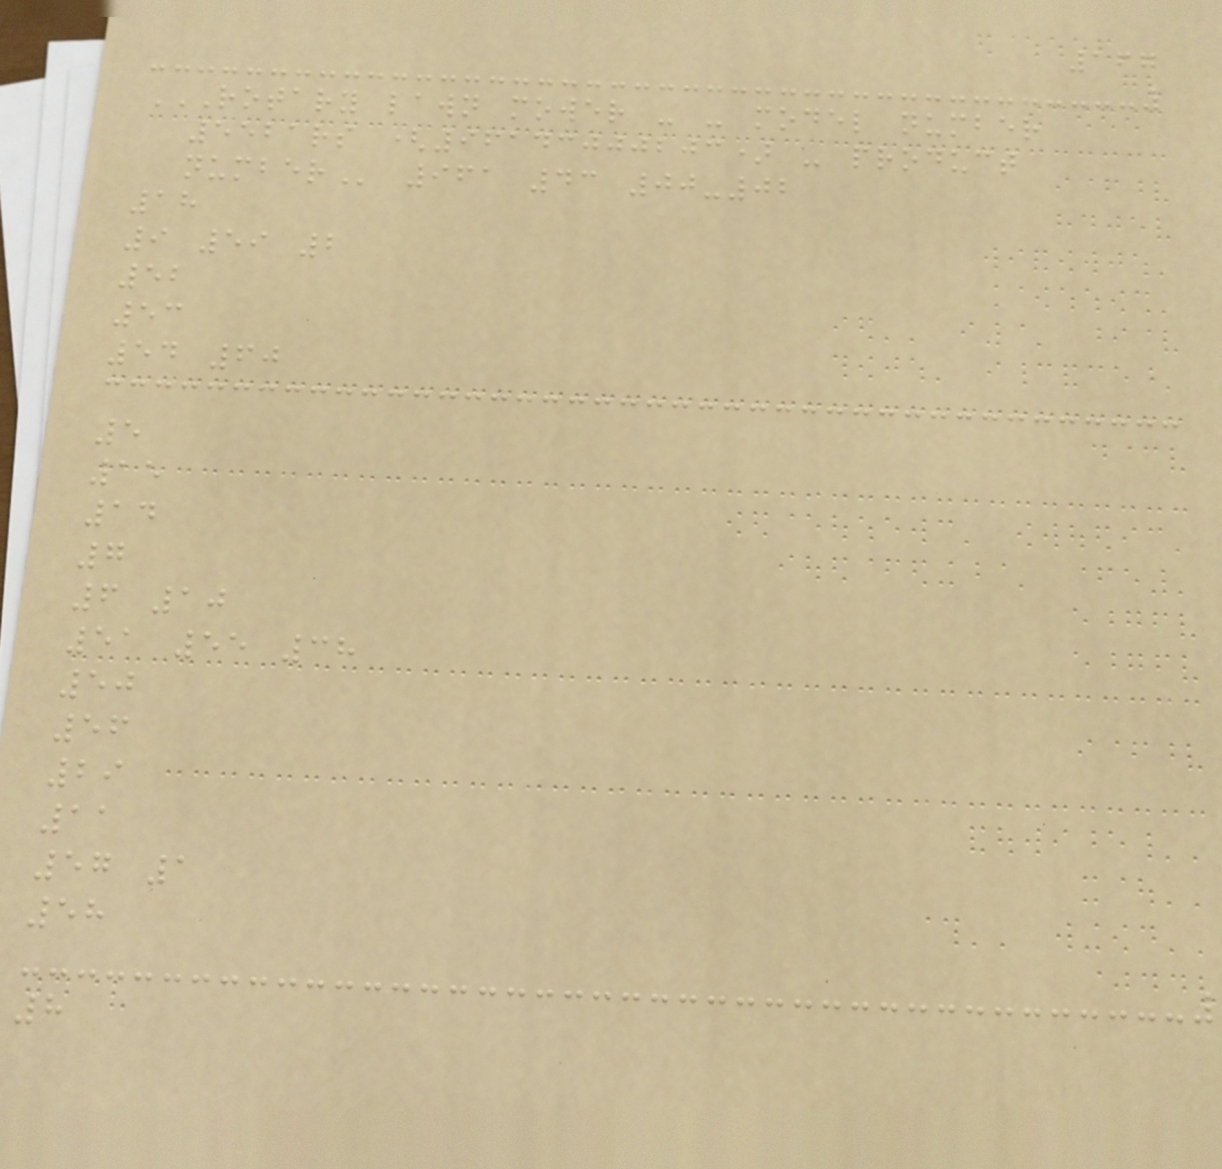167
ROTARY LAWN MOWER - - MODEL NUMBER
5521RS (96143000203) - PRODUCT
NUMBER 961 43 00-02
18
9 59 2
52
53
54 60
5
15
14
7
6 10
51 55 38
50
56
29
11
57 1
58
8
